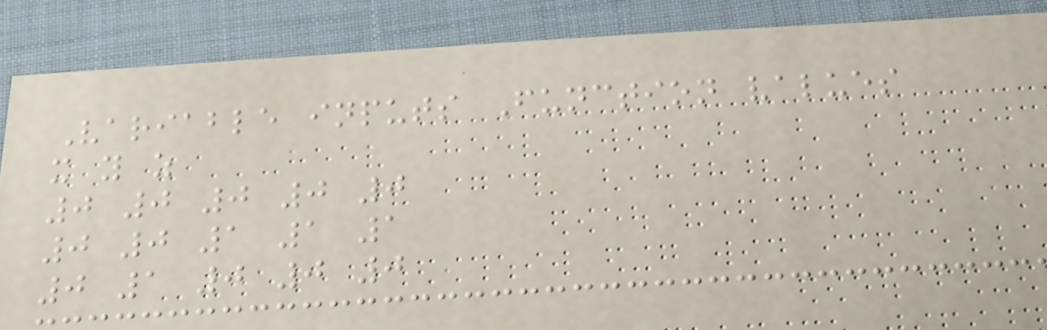Variable inputs Function values
x y z
0 0 0 0 0
0 0 1 1 1
0 1 0 0 0
